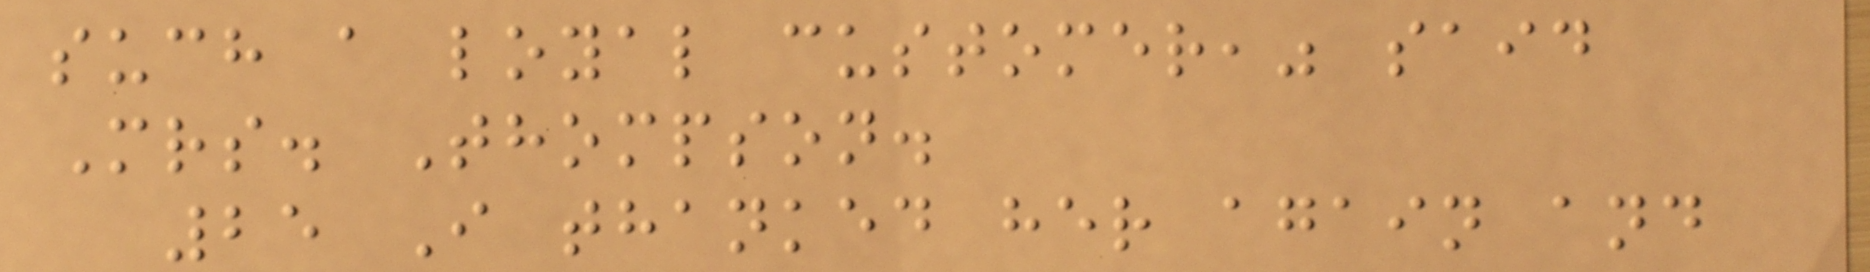such a loyal customer," said
Mrs. Thompson.
25 I thanked her again and
